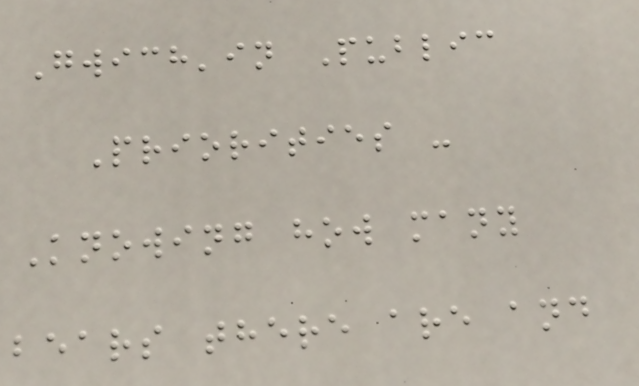Gwich'in Public
Priorities -
Knowing how many
bears there are and
